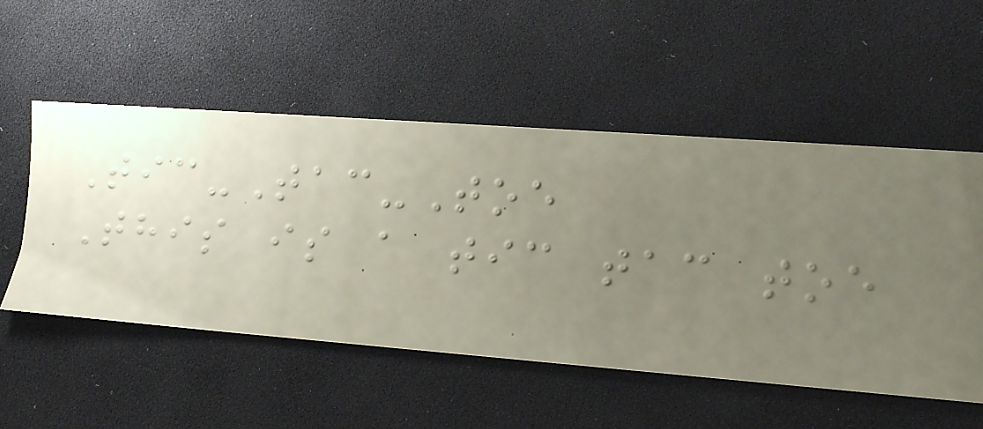Tic-Tac-Toe
This is a tic tac toe
